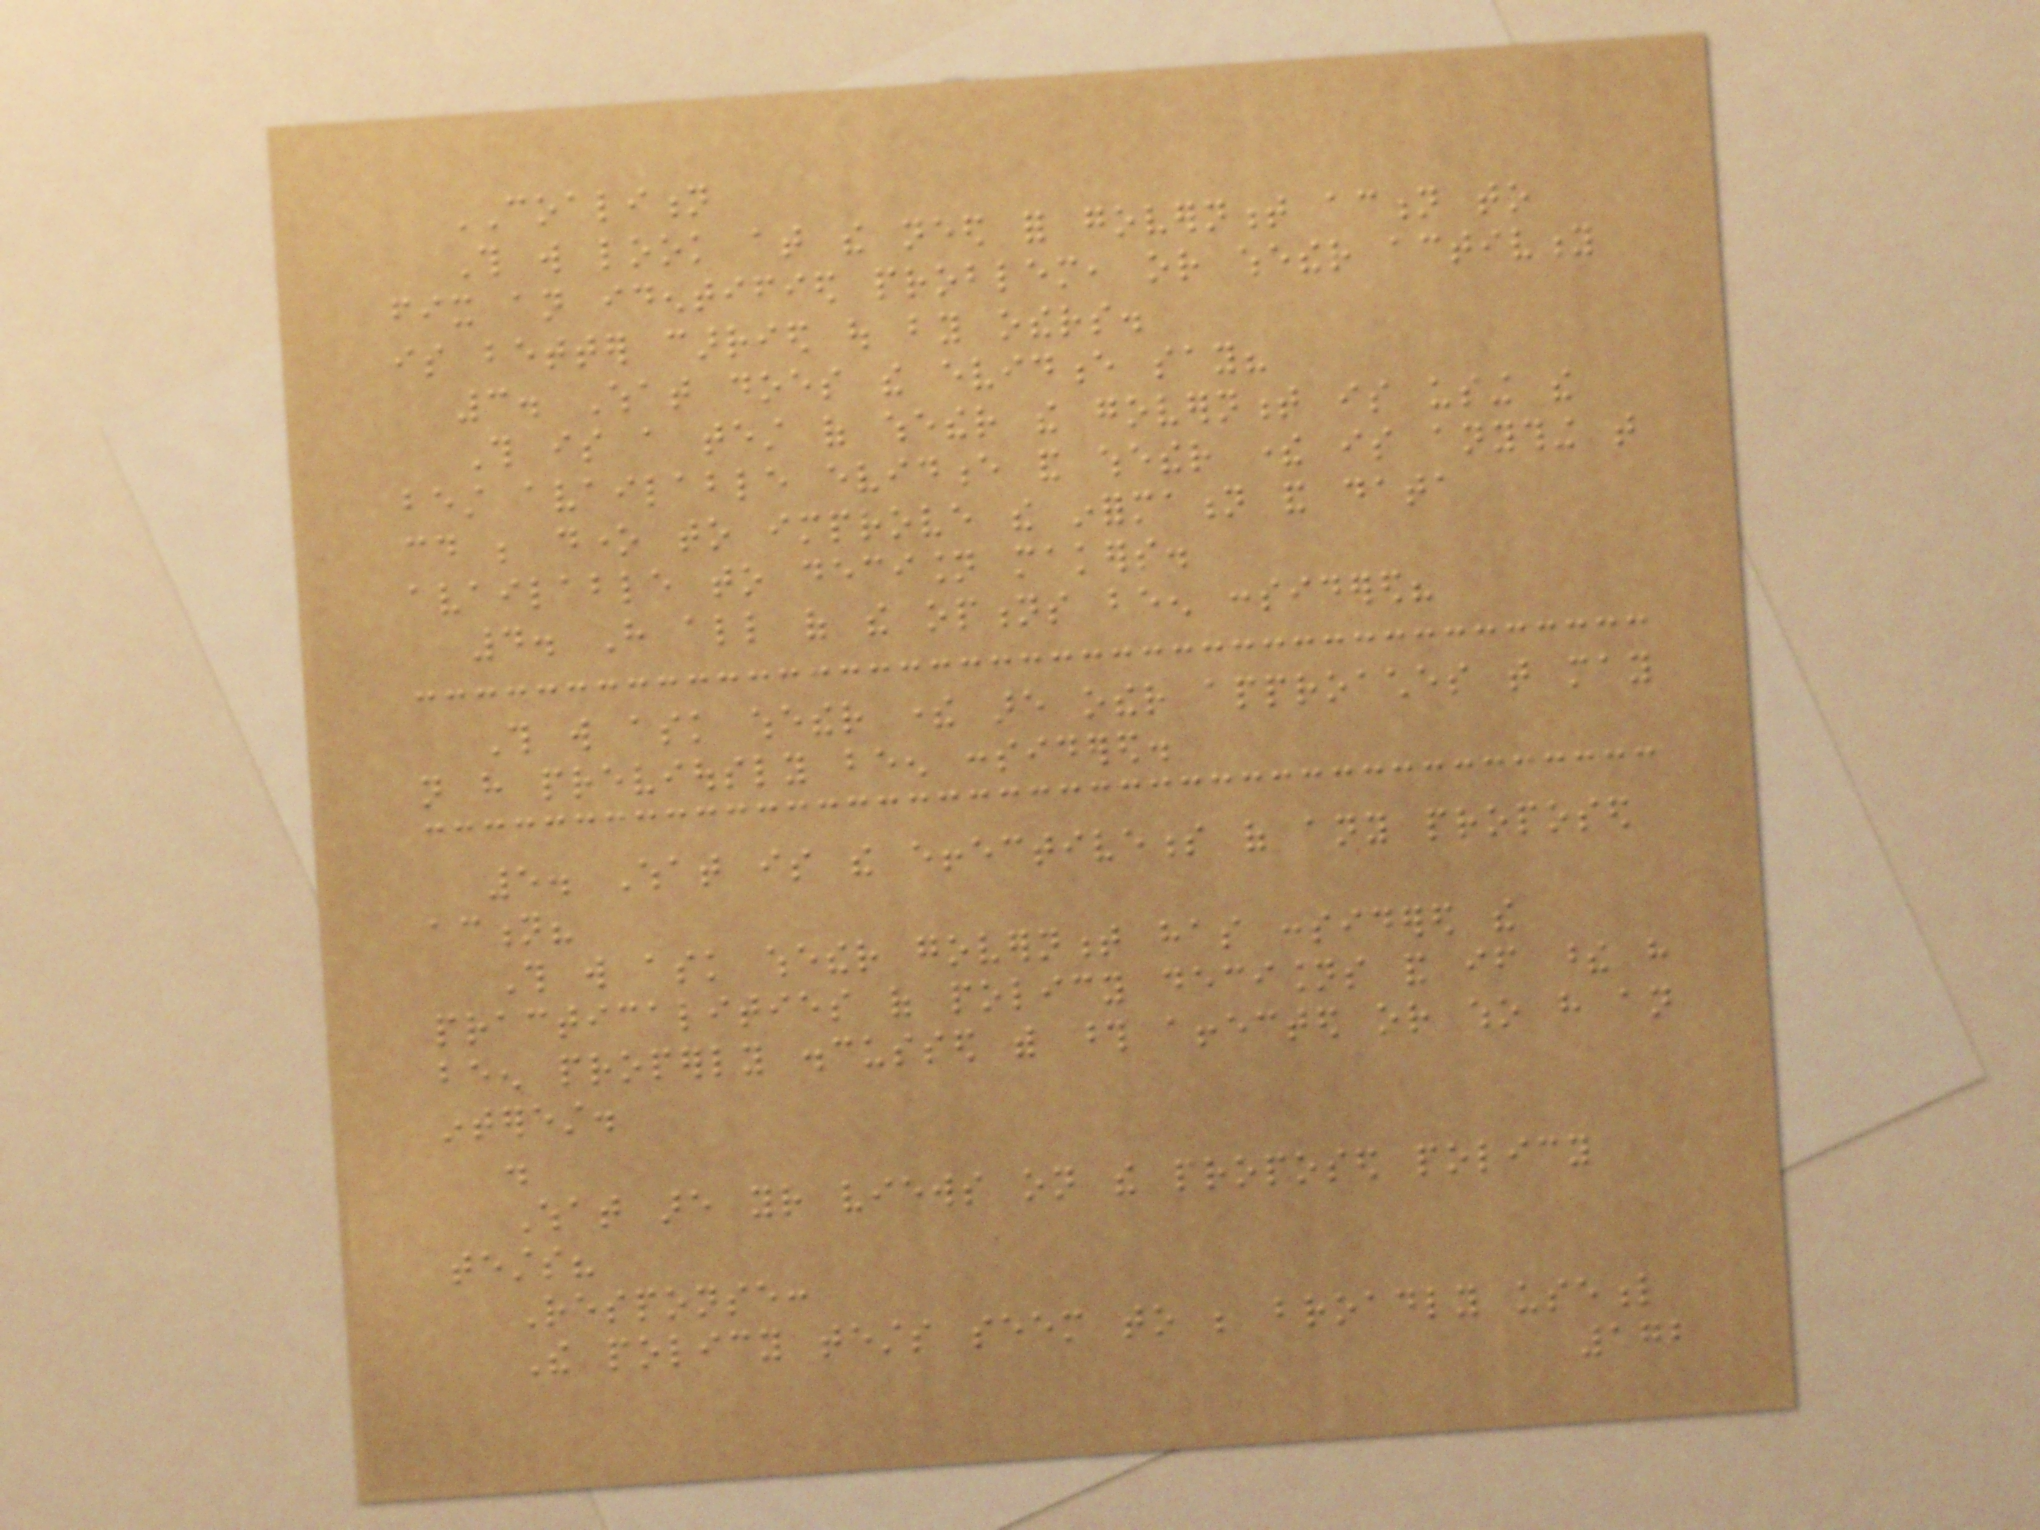COALITION
This will look at the need for government action to
fix an identified problem, or whether activity
is better carried out by others.
3. What does the evidence say?
This is a test of whether the government is using the
best available evidence and whether there is anything that
could be done to improve the information and data
available to decision makers.
4. Have all of the options been considered?
This will ask whether there are other approaches that may
not have previously been considered.
5. What is the effectiveness of any proposed
action?
This will ask whether government has considered the
practicalities of policy decisions and if these have
been properly discussed with those affected or who have an
interest.
.
What are your views on the proposed policy
tests?
Response:
The policy tests seem to be broadly useful
172
